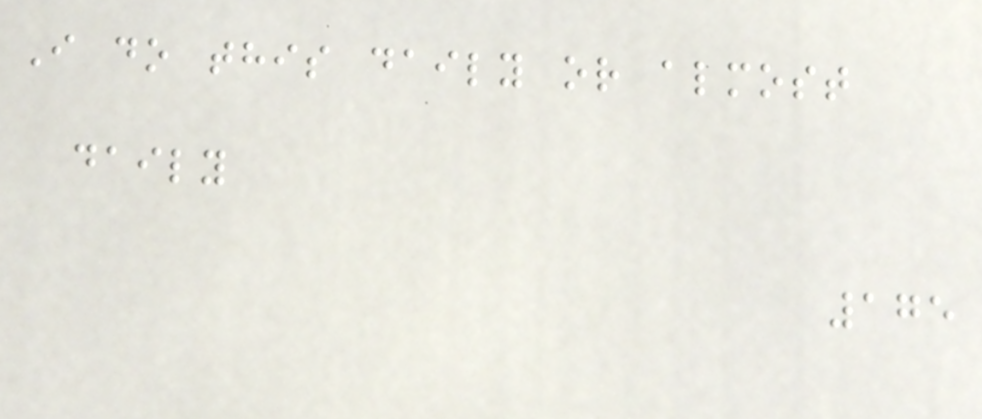I do this daily or almost
daily
175
